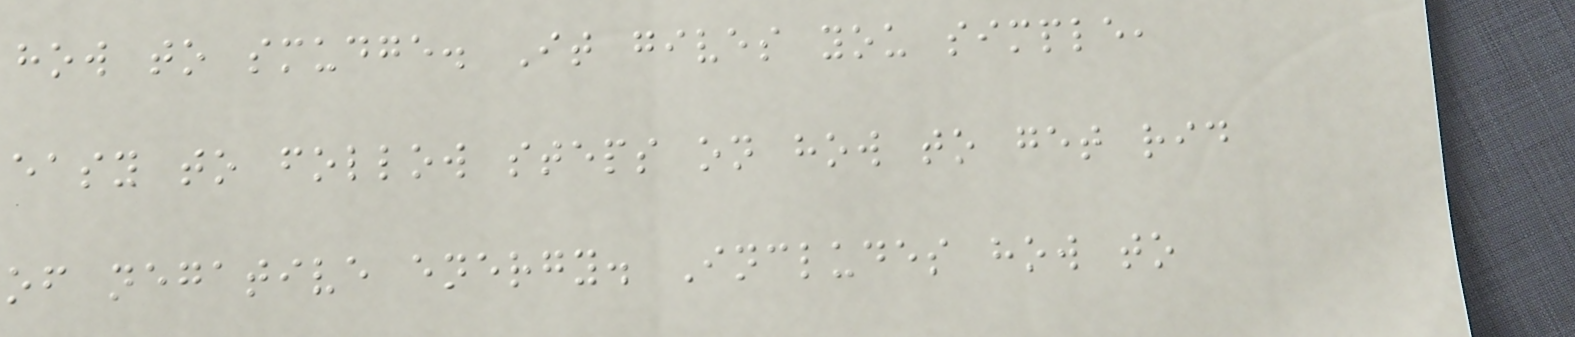how to smudge. It gives you simple,
easy to follow steps on how to get rid
of negative energy. Includes how to
